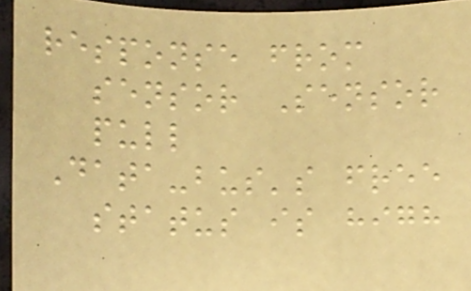response from
sensor Sensor
pull
Data-bus's free
status is high
